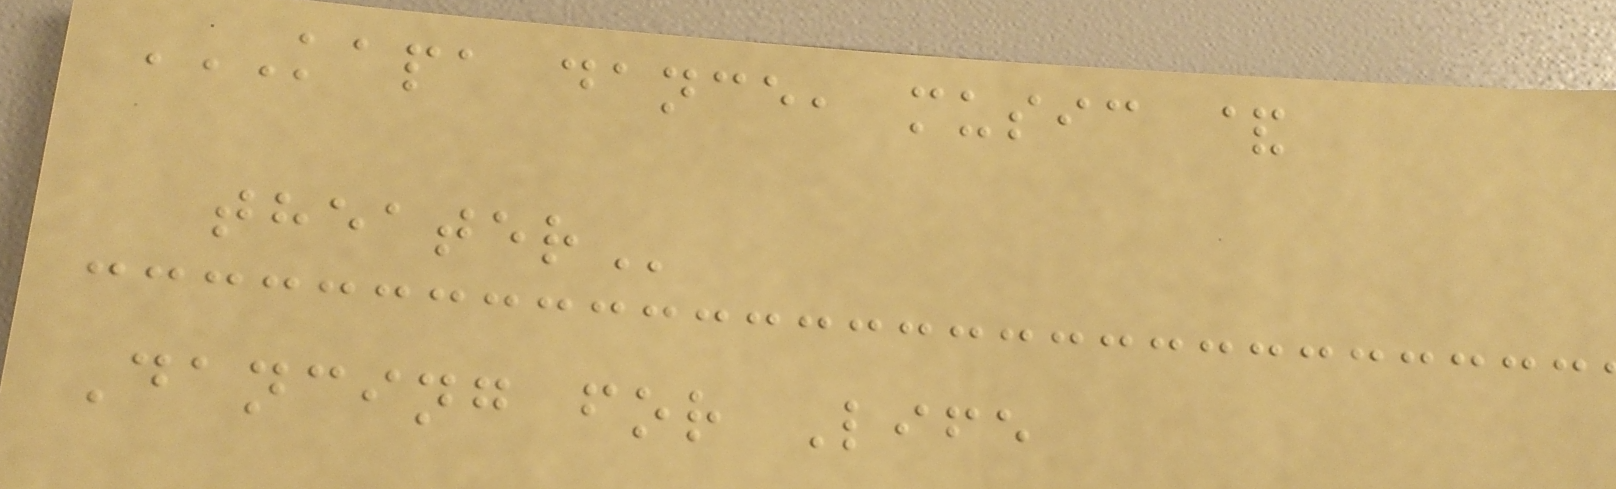KAPA DANCE, MUSIC &
THEATER
Dancing for Life
